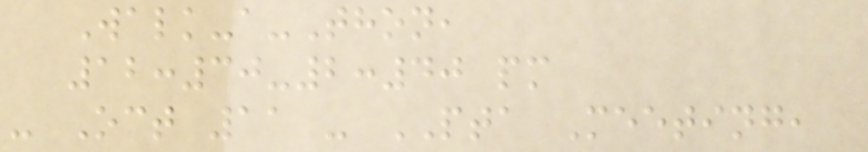Walk-a-Thon,
12:30-2:40 pm
- Oct 11 - PTA Meeting,
